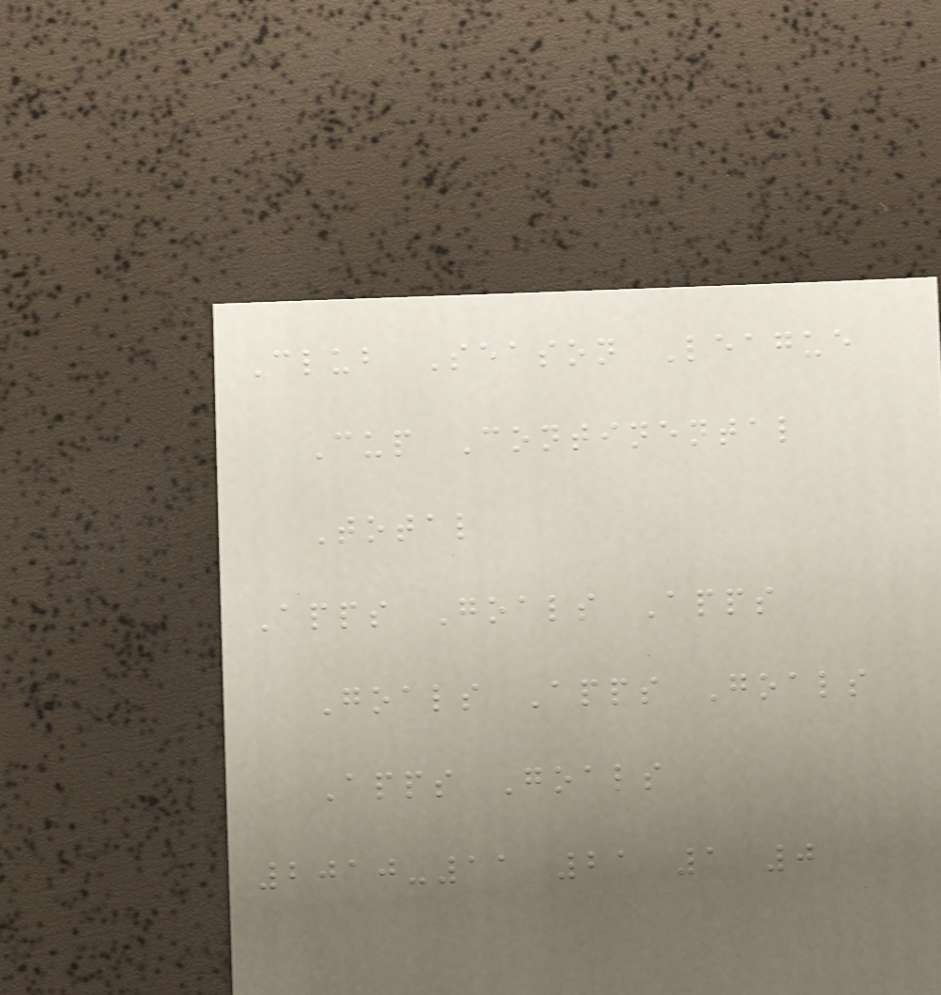Club Season League
Cup Continental
Total
Apps Goals Apps
Goals Apps Goals
Apps Goals
2010-11 21 1 0
